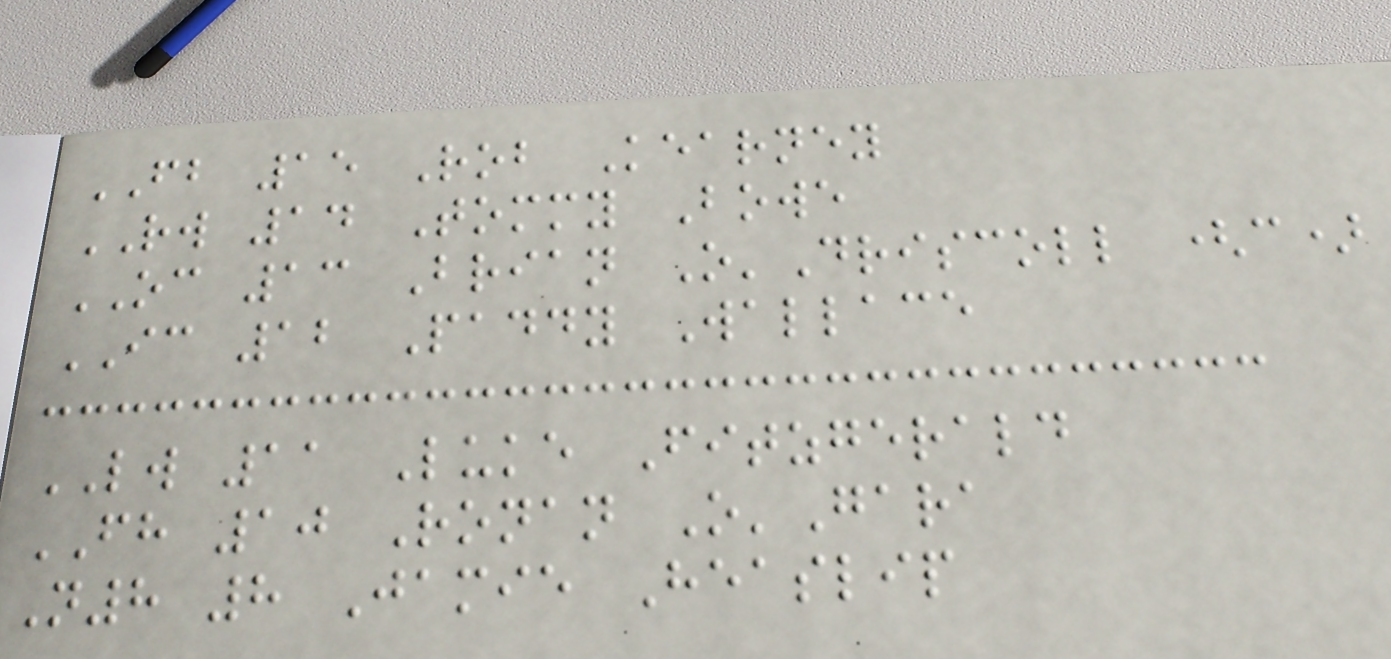FB 15 Rob Kearney
RW 14 Tommy Bowe
OC 13 Brian O'Driscoll (c)
IC 12 Paddy Wallace
LW 11 Luke Fitzgerald
FH 10 Ronan O'Gara
N8 8 Jamie Heaslip
